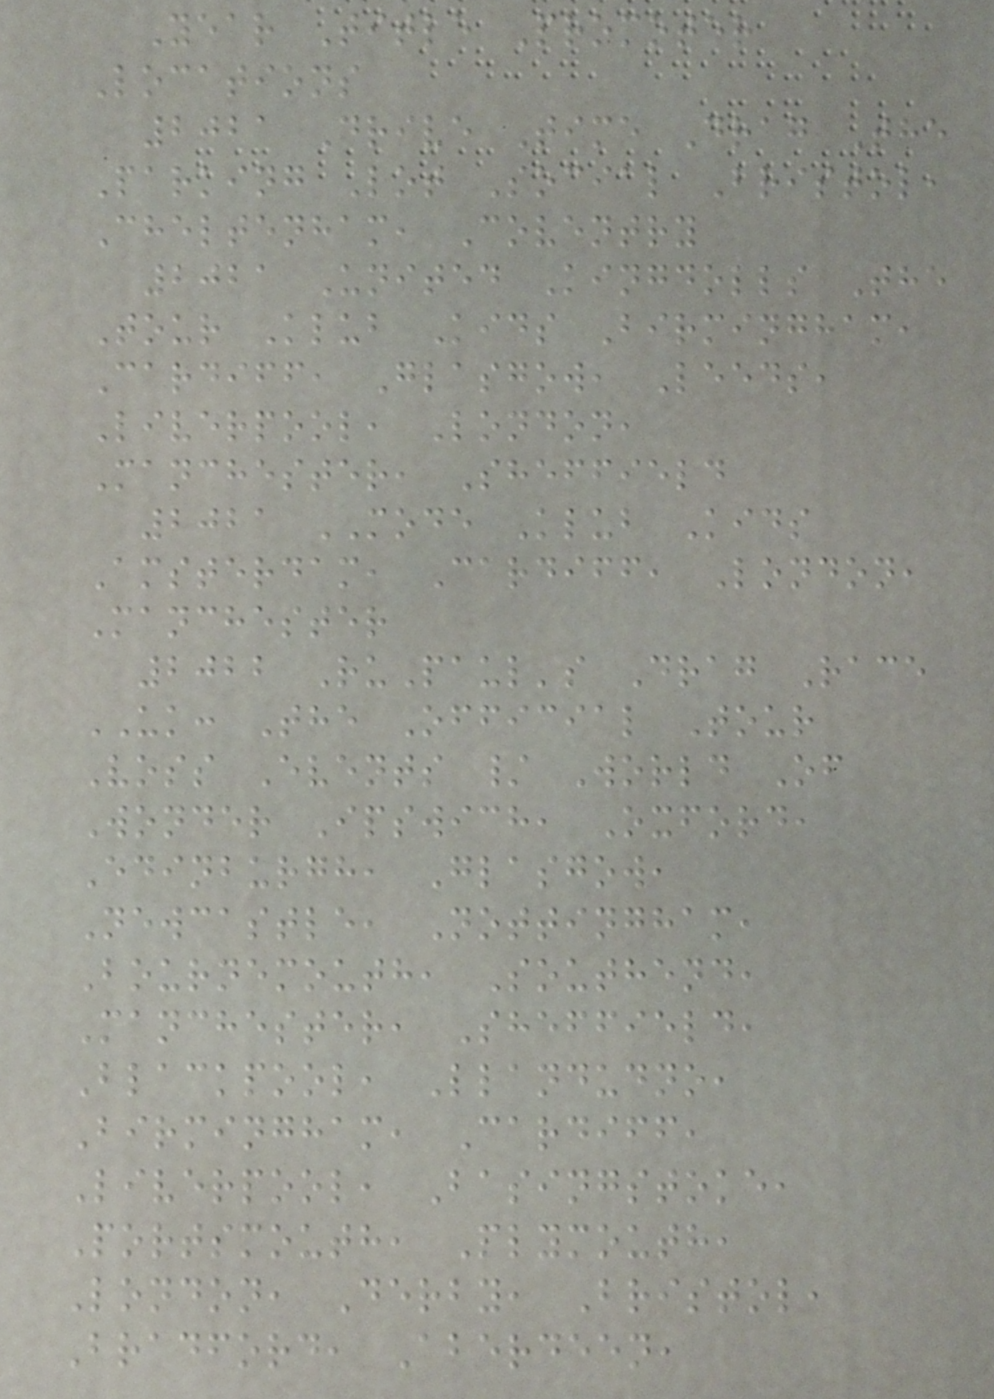Year Title Promoter
Locations
2021 Drive Time Drag The
Parking Lot Social Bristol,
Cheltenham, Coventry
2021 United Kingdolls The
Tour Klub Kids Birmingham,
Cardiff, Glasgow, Leeds,
Liverpool, London,
Manchester, Sheffield
2021 MODE Klub Kids
Amsterdam, Cardiff, London,
Manchester
2022 RuPaul's Drag Race
UK: The Official Tour
Voss Events / World Of
Wonder Ipswich, Oxford,
Edinburgh, Glasgow,
Newcastle, Nottingham,
Bournemouth, Southend,
Manchester, Sheffield,
Blackpool, Llandudno,
Birmingham, Cardiff,
Liverpool, Basingstoke,
Portsmouth, Plymouth,
London, Derby, Bristol,
Bradford, Aberdeen,
